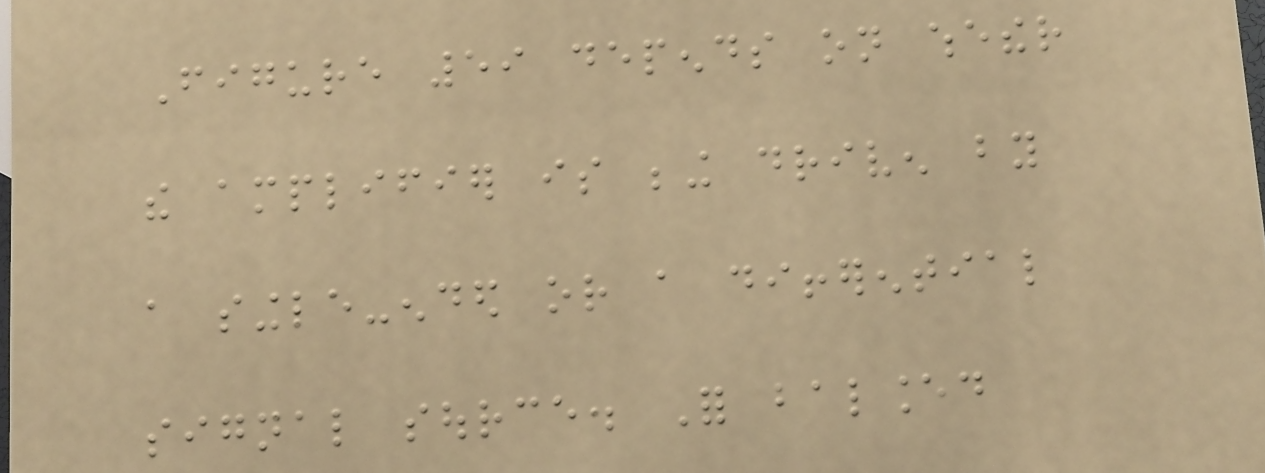Figure 59 depends on whether
the amplifier is being driven by
a single-ended or a differential
signal source. For balanced
